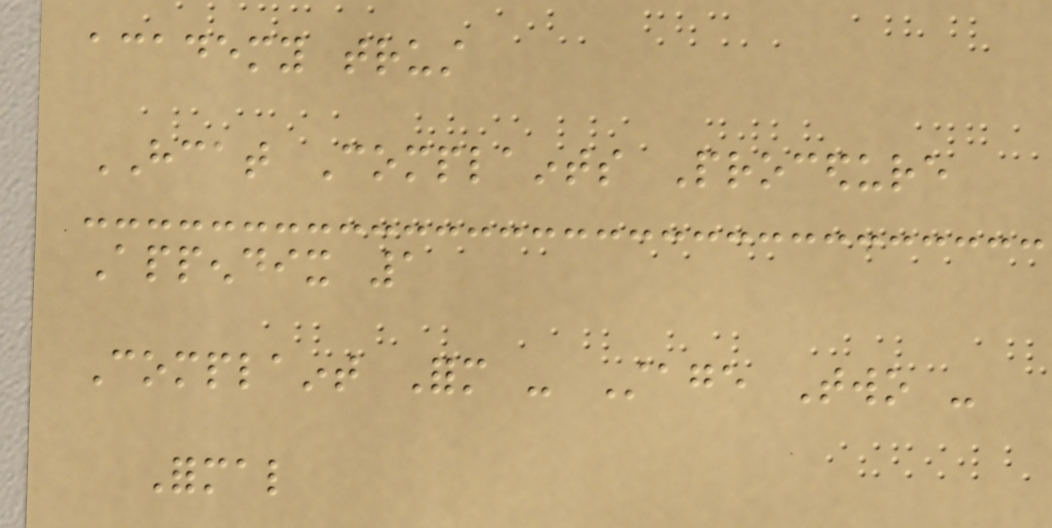academy trust
HCAT Complaints Procedure
Appendix 1
Complaint Form - Stage Two -
Formal
